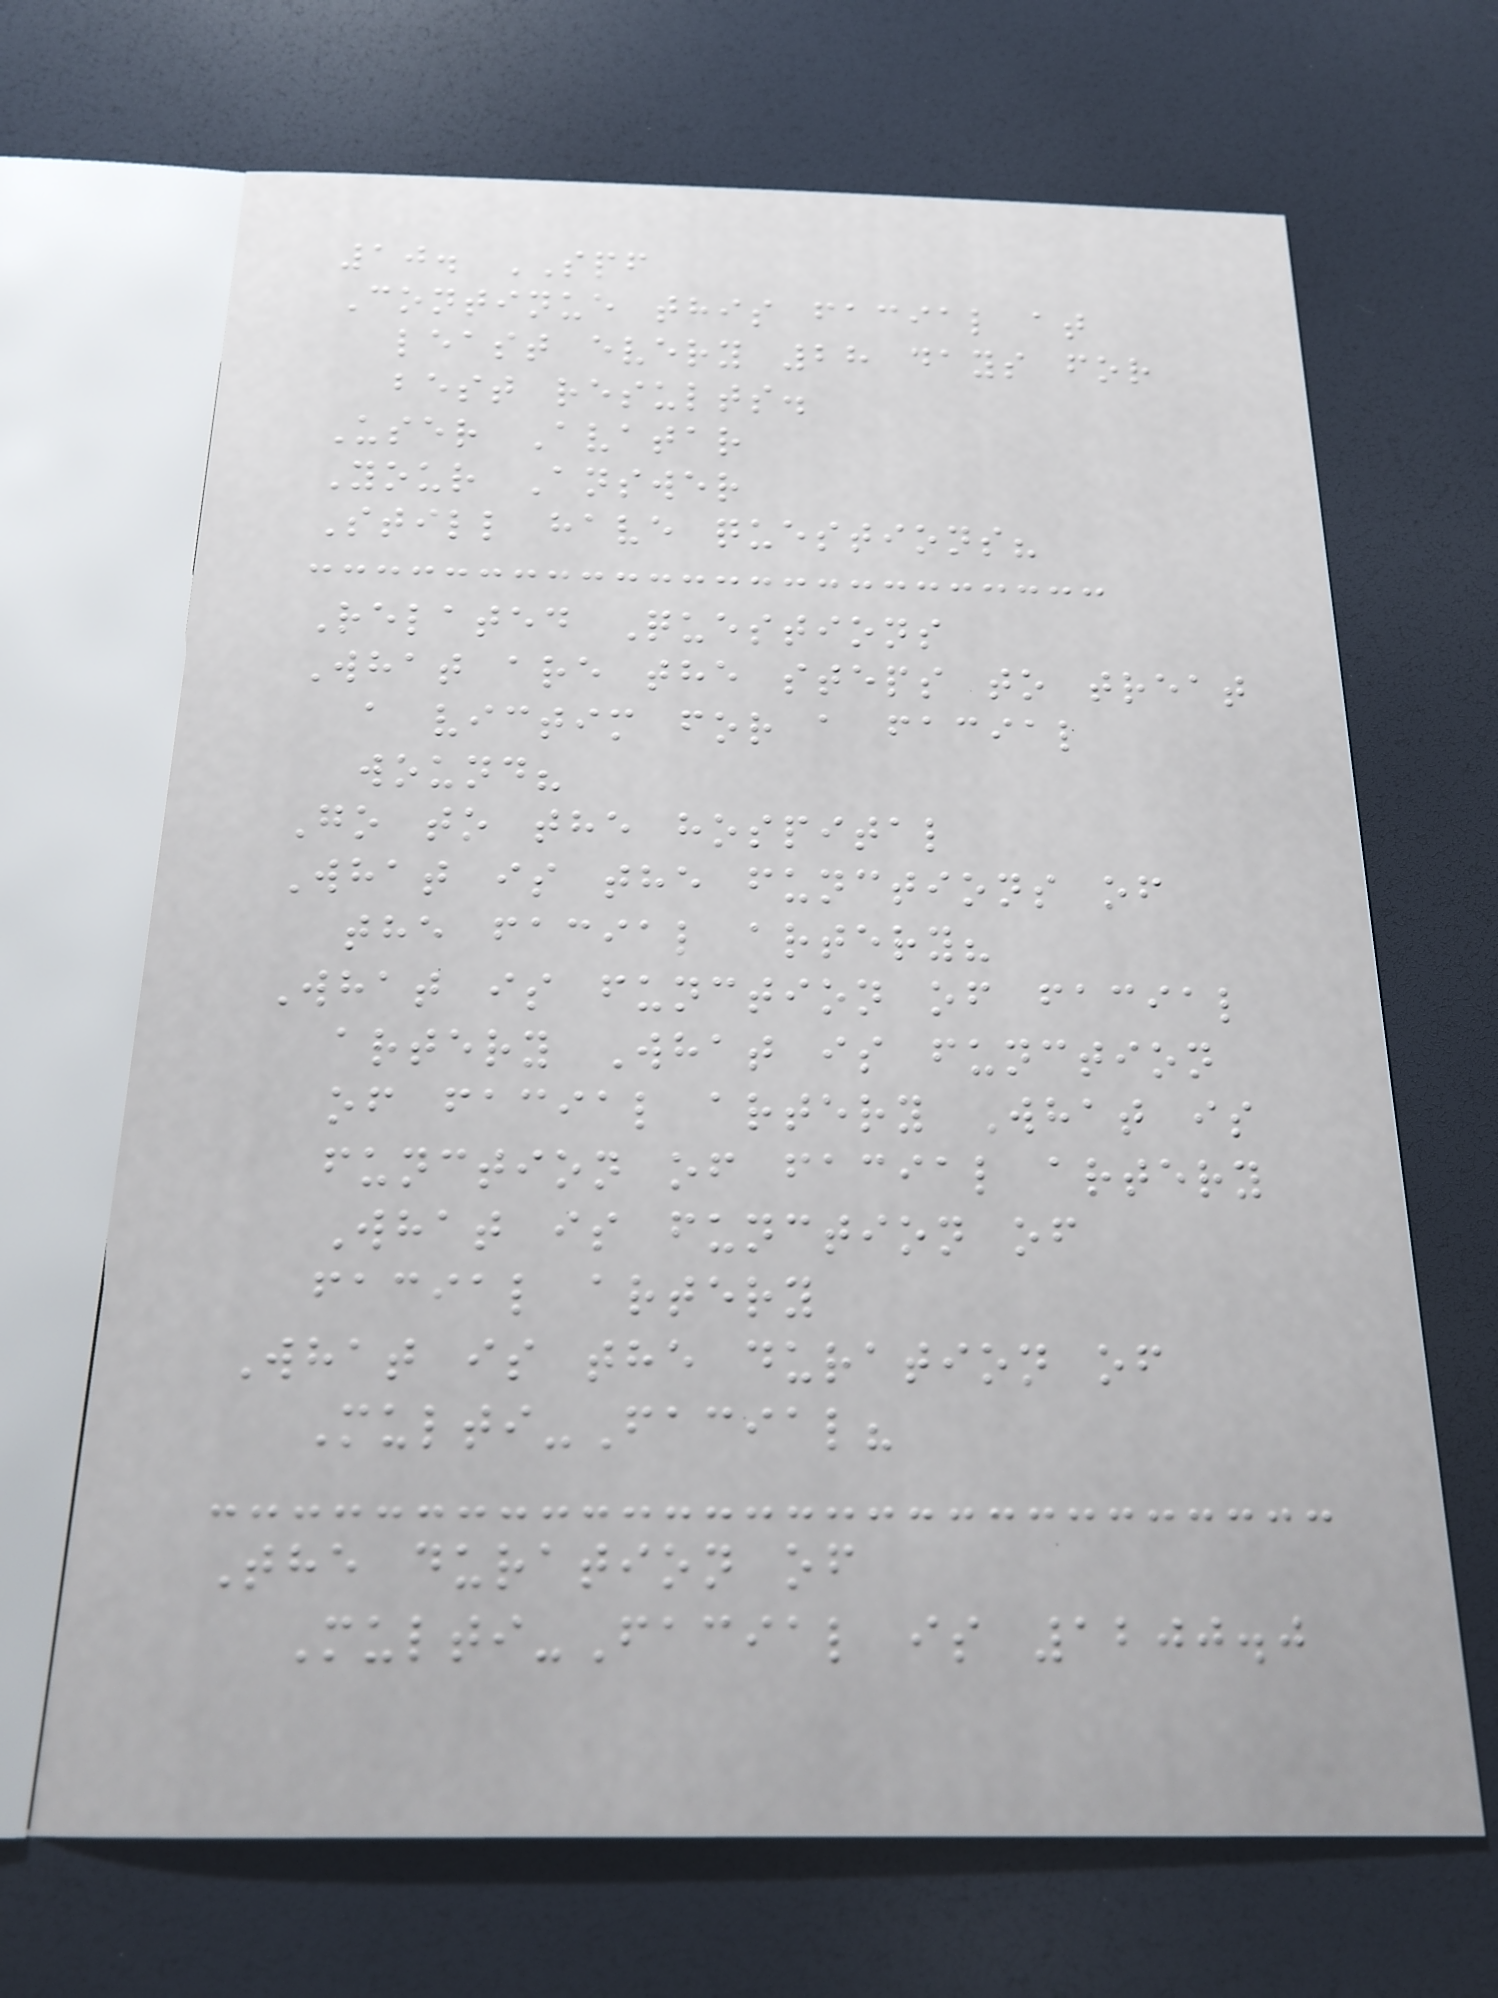10. SPF
Continue this facial at
least every 28 days for
best results.
User Avatar
Your Answer
Still have questions?
Related Questions
What are the steps to treat
a victim for a facial
wound?
Go to the hospital
What is the functions of
the facial artery?
What is function of facial
artery What is function
of facial artery What is
function of facial artery
What is function of
facial artery
What is the duration of
Multi-Facial?
The duration of
Multi-Facial is 1200.0
